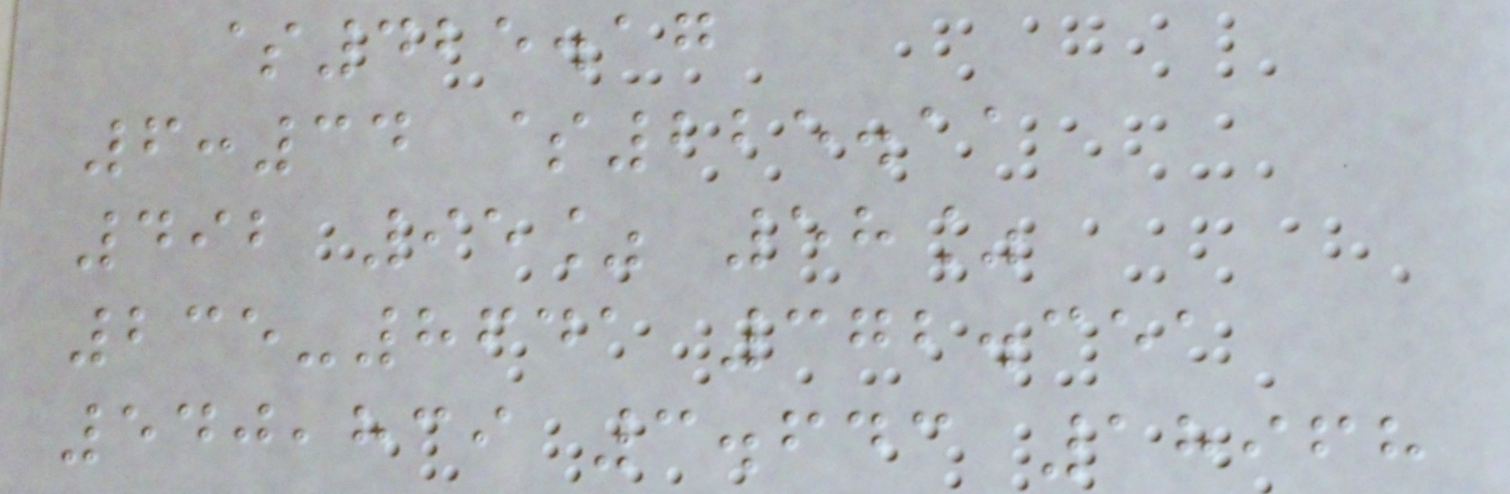$425.17
6:34 $225.11
492 95% 58%
235-8641 372.351
540,839 3.643 18968
